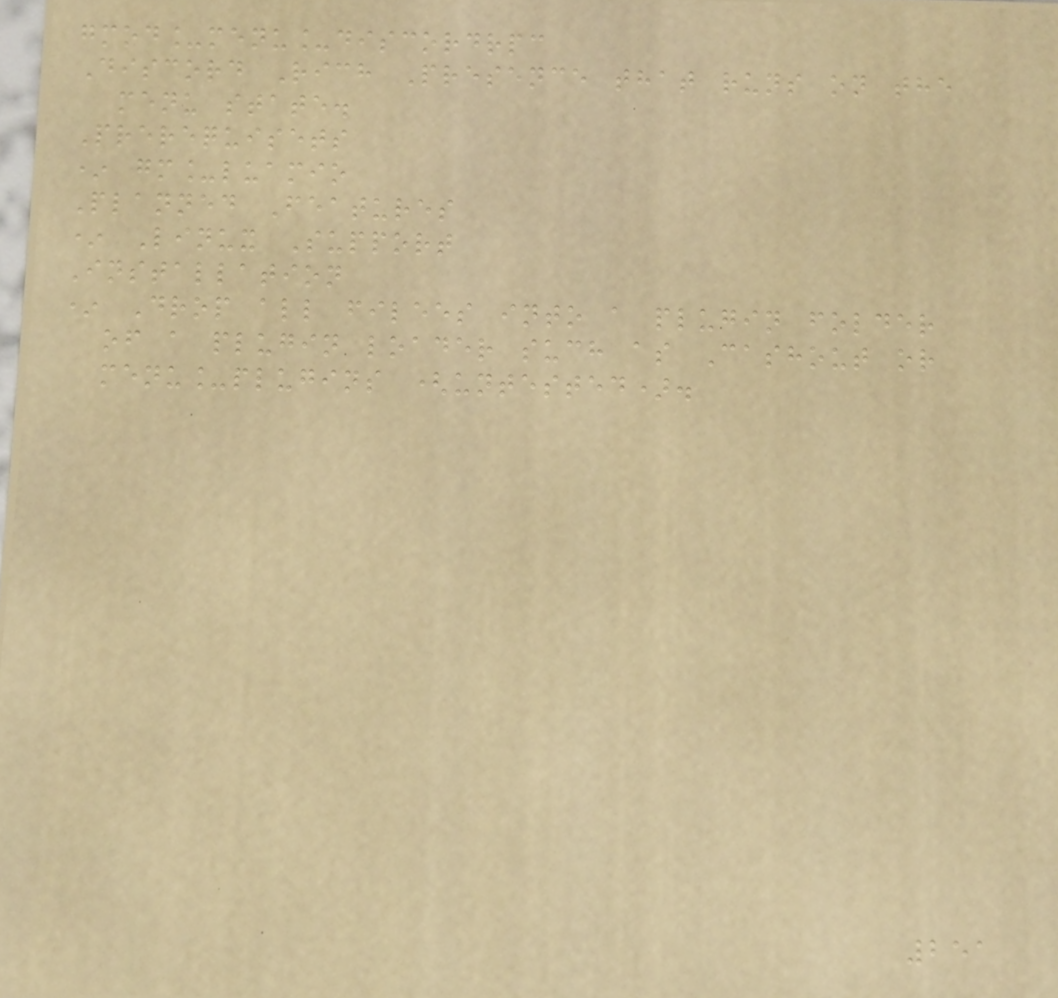gmod_menu_discordrpc
Discord Rich Presence that runs on the
menu state.
Prerequisets
* gm_luamio
Planned Features
* Linux Support
Installation
* Drop all filees into a plugin folder
of a plugin loader such as Cashout or
menu_plugins (untested).
251
